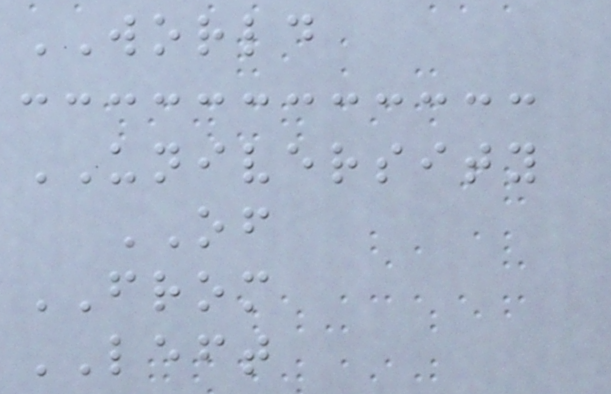WORLD
UNIVERSITY
OF
FROM
LEFT
